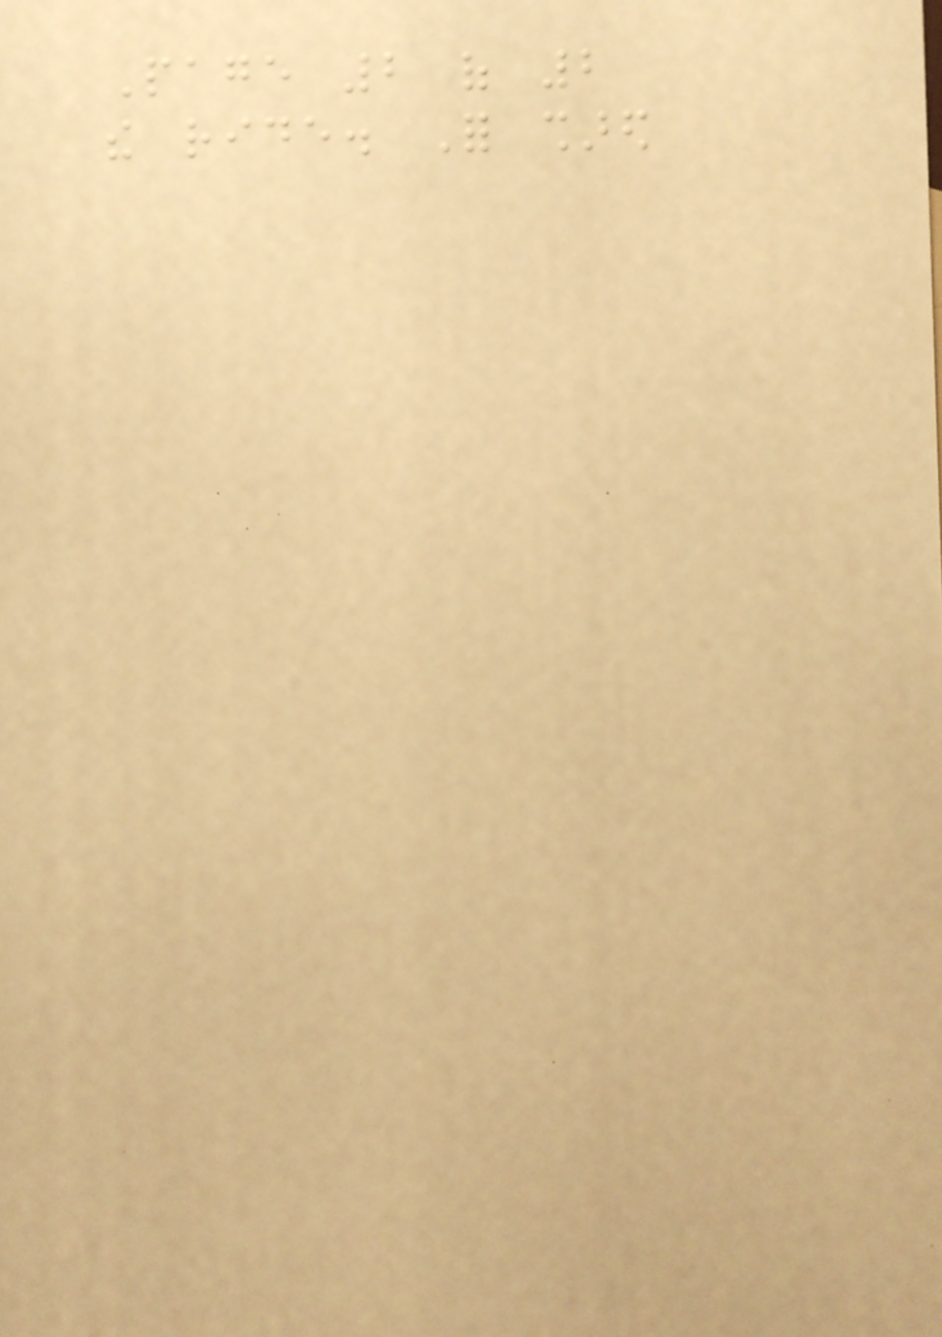Page 2 of 2
the ride. For shared
